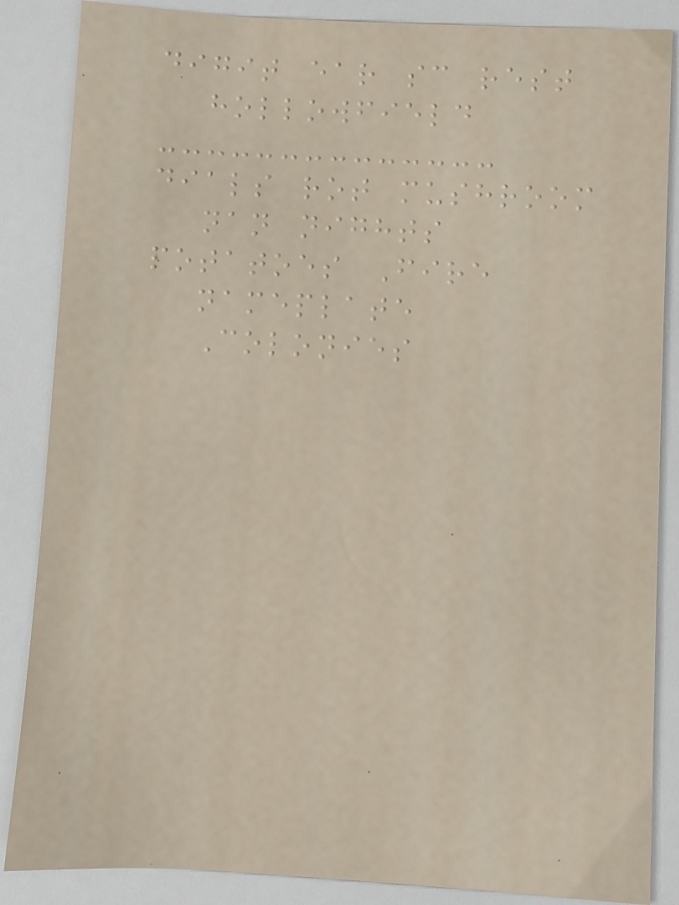digit ear sc rest
hollowfield
dials rot mushroom
nan nights
potatoes Fire
nameplate
Colonies
